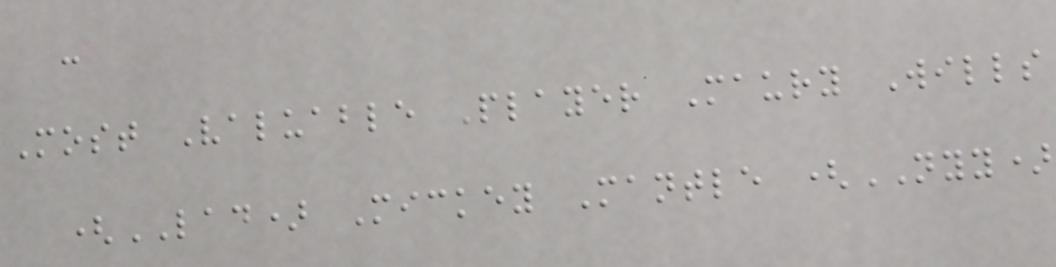-
Most Valuable Player Maury Wills
(LAD) Mickey Mantle (NYY)
